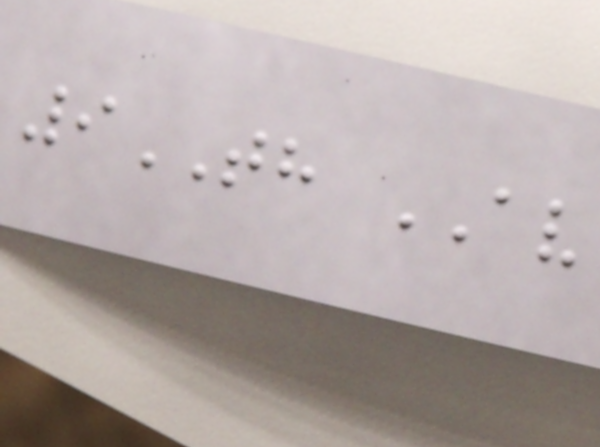9TH AV
